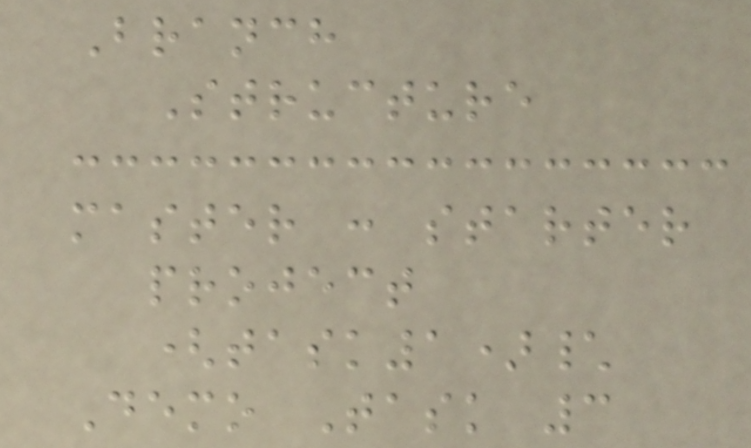Branch
Structure
master : starter
project
(task1)\
Demo Task 3
